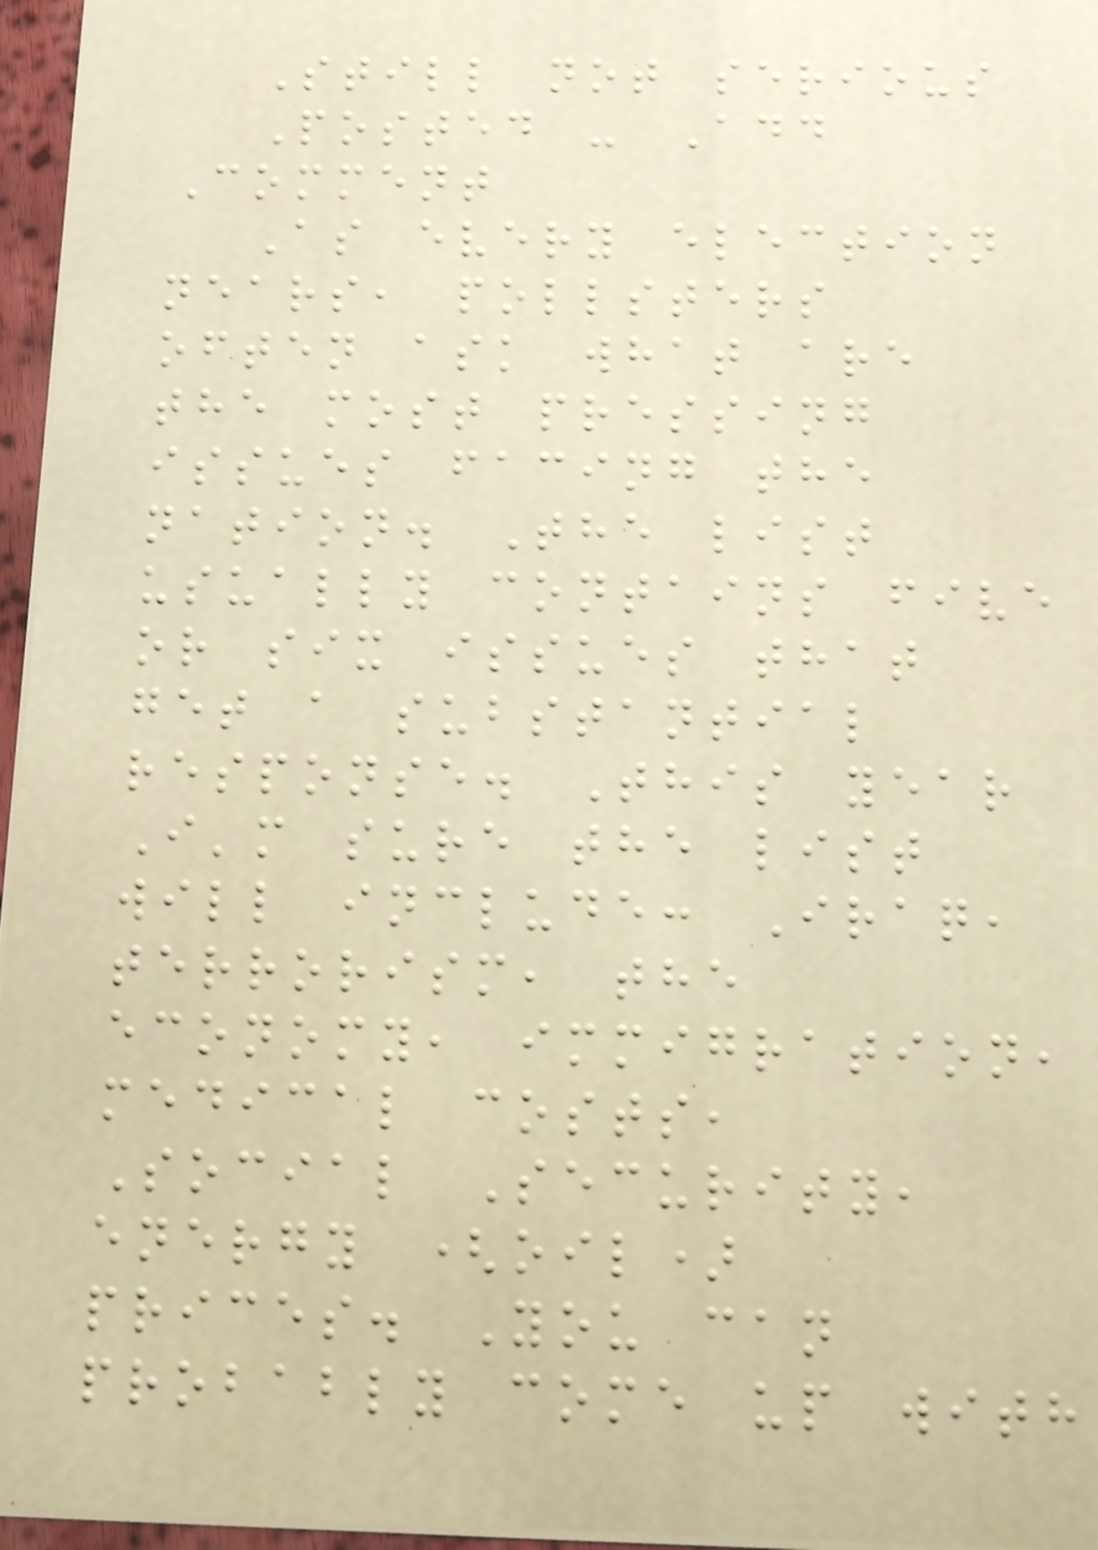Still not serious
Posted - Add
Comment
As every election
nears, pollsters
often ask what are
the most pressing
issues facing the
nation. The list
usually contains five
or six issues that
get a substantial
response. This year
I'm sure the list
will include: Iraq,
terrorism, the
economy, immigration,
medical costs,
Social Security,
energy (oil)
prices. You can
probably come up with
